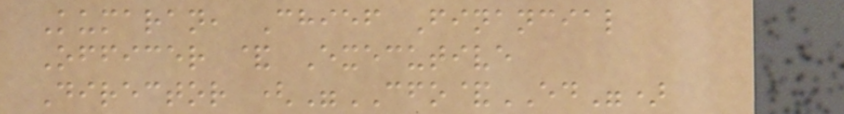Kumaran, Chief Financial
Officer & Executive
Director ("CFO&ED")
